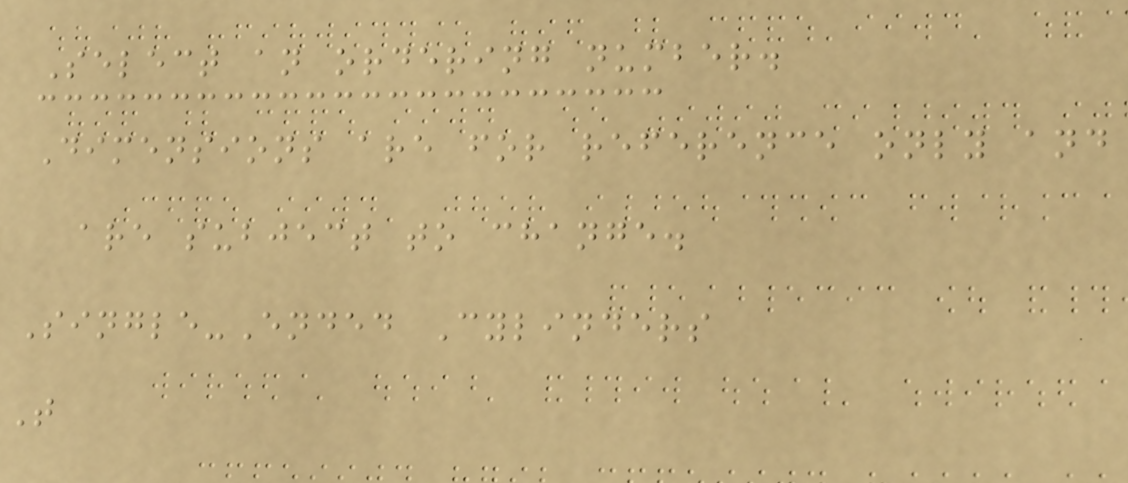Select an ordering number.
Dimensions are for reference only and
are subject to change.
Single-Ended Cylinders
T
